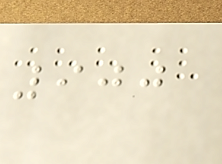900
